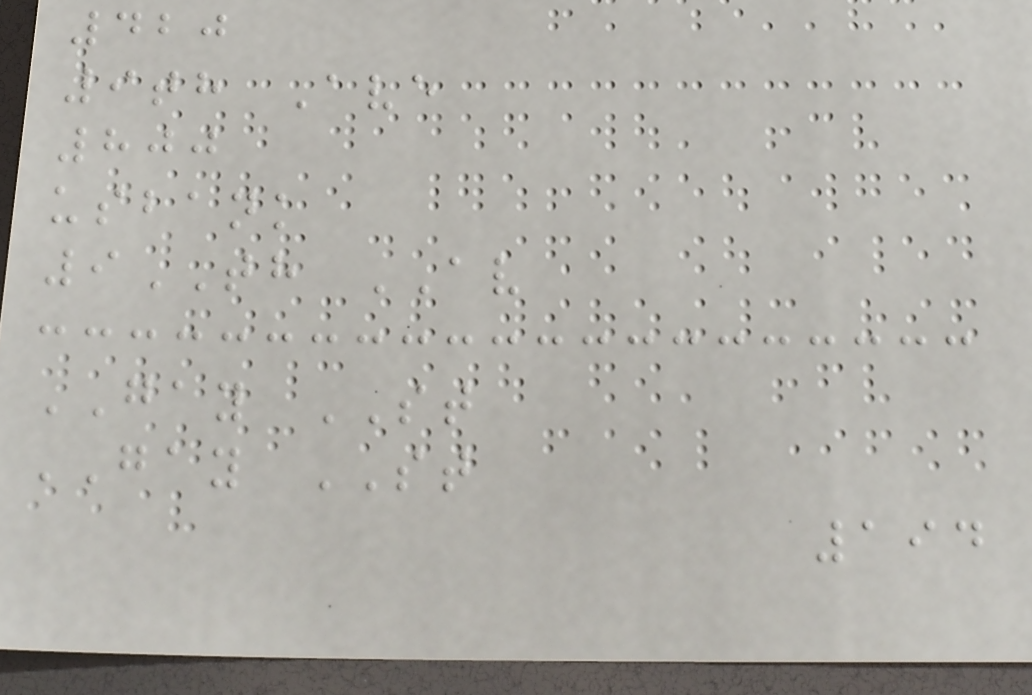420
9th Ave
800
usbank
9TH AV
GAY ST
GAY ST
194
